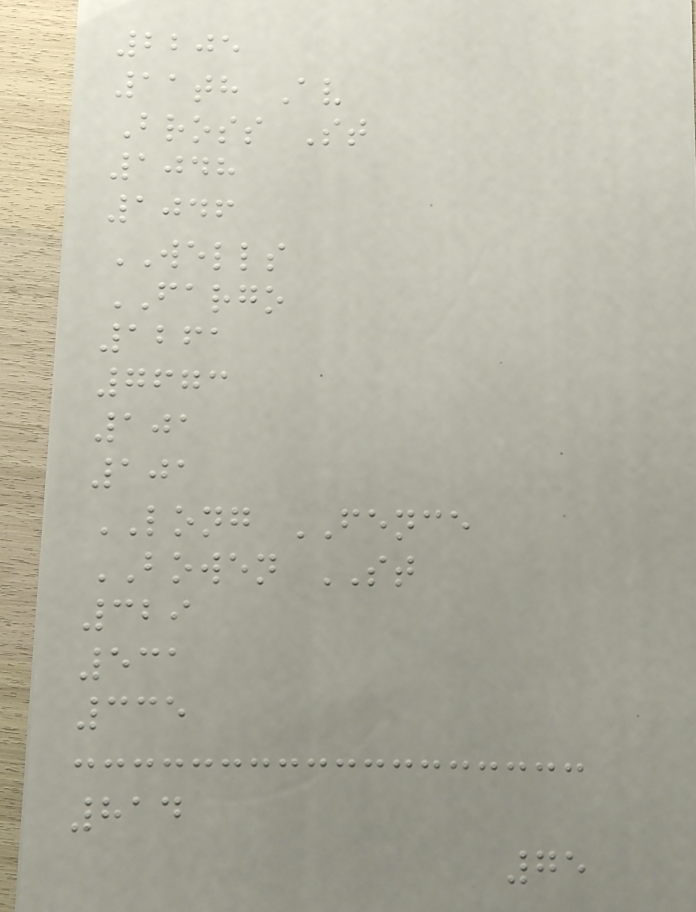2205
11th Av
Bross St
1048
1046
WELLS
FARGO
1261
7673
101
101
LONG FENCE
BOWEN ST
329
531
335
814
75
